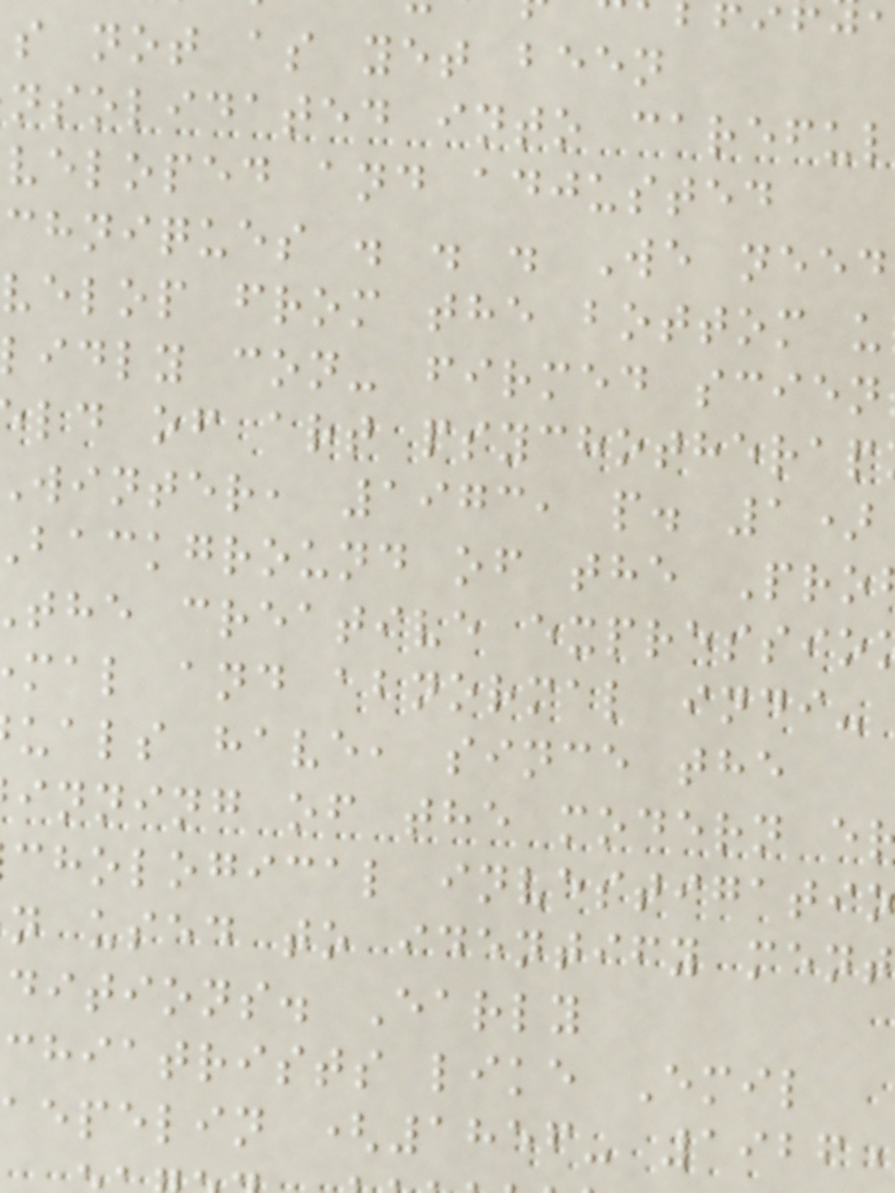s not as yet been
nsolidated into careful
veloped and adjusted
chniques . . . We need
velop from the bottom u
lidly con- firmed scien
ld of art psychotherap
winter, 1973, p. 1)
background of the Pro
the creative expressio
mal and abnormal indi-
uals have, since the
inning of the modern e
chological investigatio
n used to identify ment
ditions. Early
chiatrists like Emil
aepelin (1856- 1926
